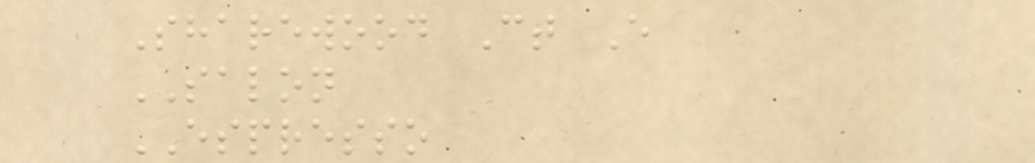Sharewood Ct E
SALON
ESPRESSO
